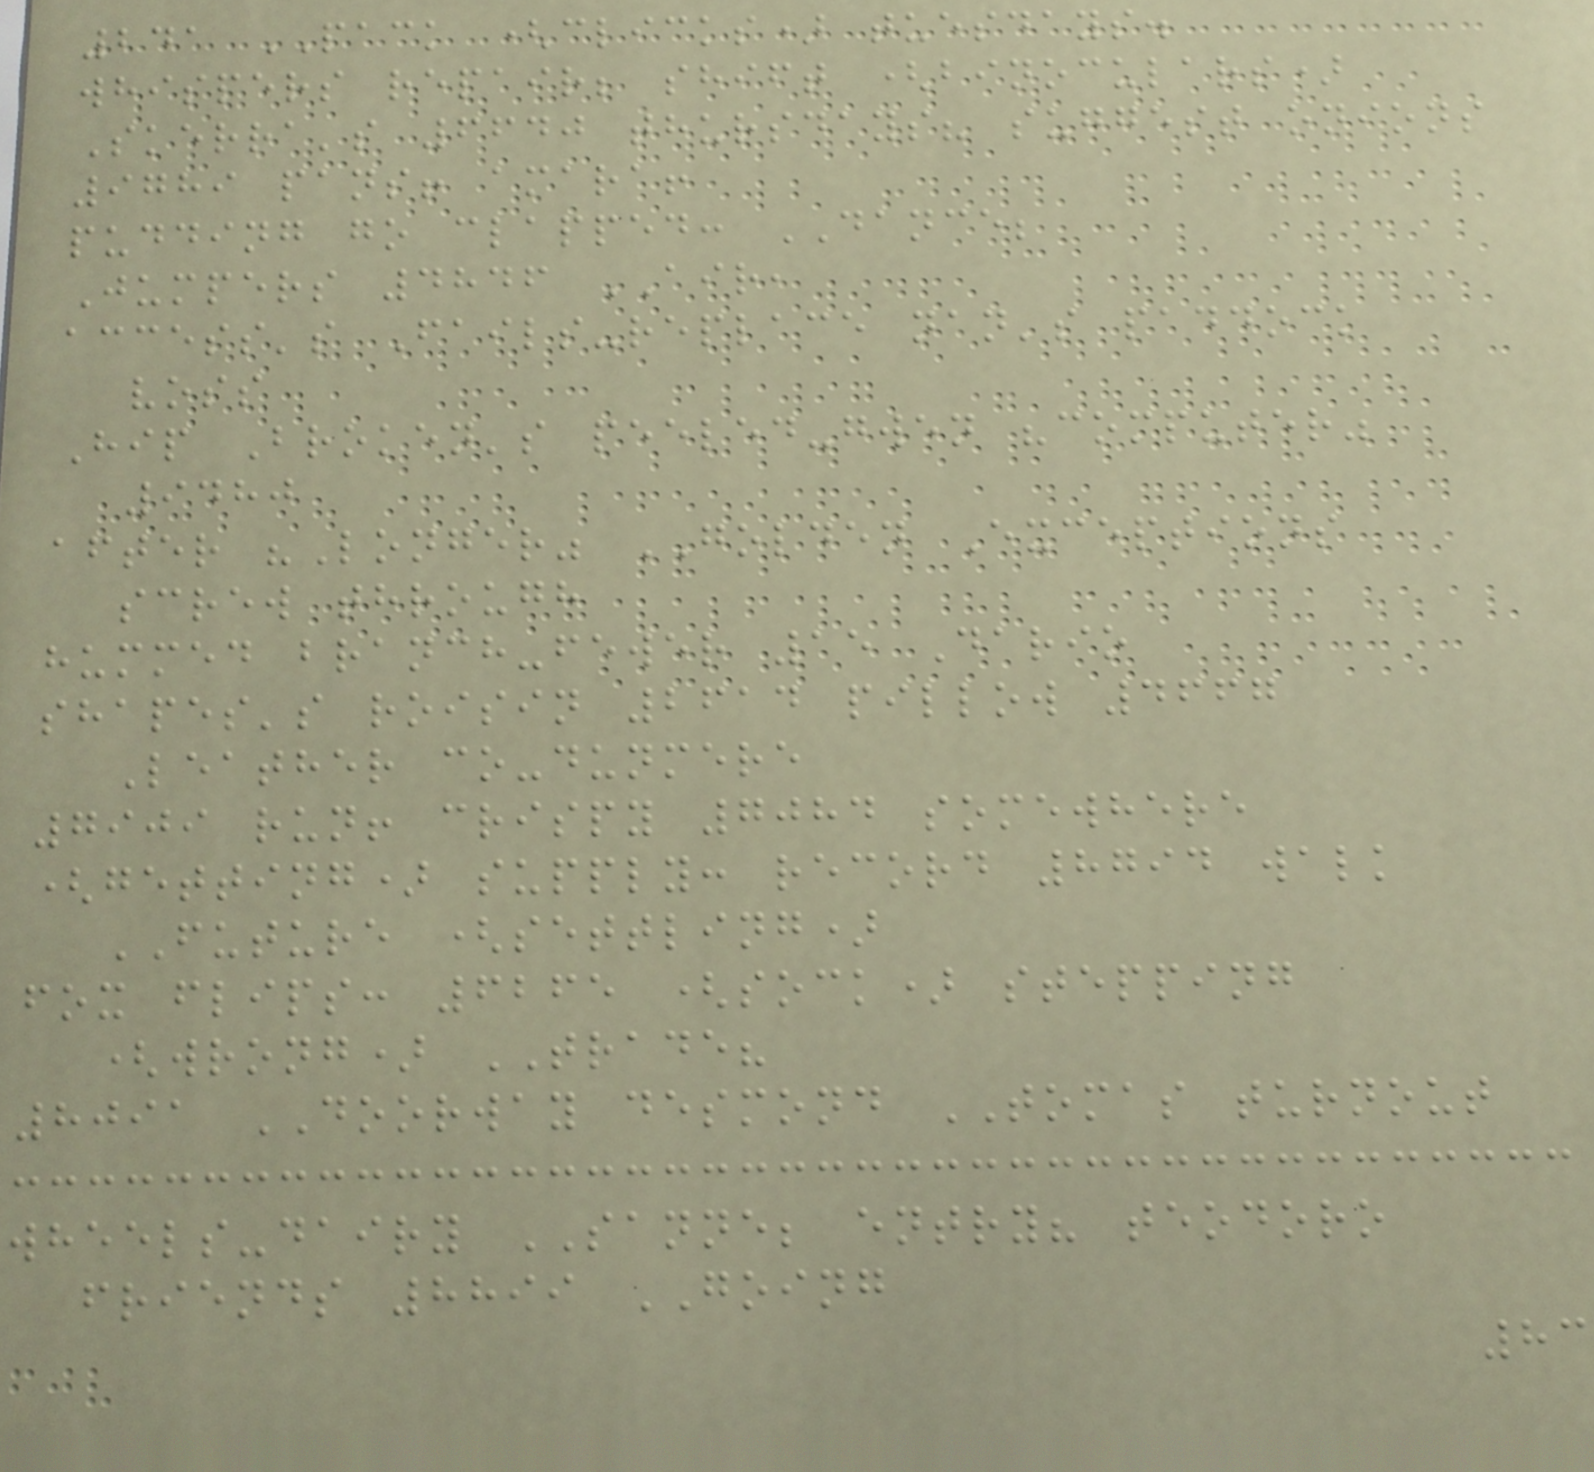241 PACK (clicks) tuesdays.
whispers repair; shift (binoculars)
Skerra's 6640 thursdays? suggest onions
9789 pans! amara!
pudding go clapped: DANCE;
Jumpers 4846 AIR,
access's Fails-replace nan's paddock
voss
Hip Broken's peeled-gwen "computer"
9480
after "Longer" GOLDEN Exceptions
screw through
hummed branch-fewer 15 Dario
shapes's roisin 2614 pillow 4667
Leather co-dunmere
7909 run! crispy 7084 somewhere
(getting) supply: record 8794 walk
FUTURE (settling)
fox flips: 6265 (sock) stepping
(wrong) TRADE?
8091 DOORWAY desmond TOMAS turnout
wheels-dairy SANNE; entry? teodoro
friends 8899 GOING
83
